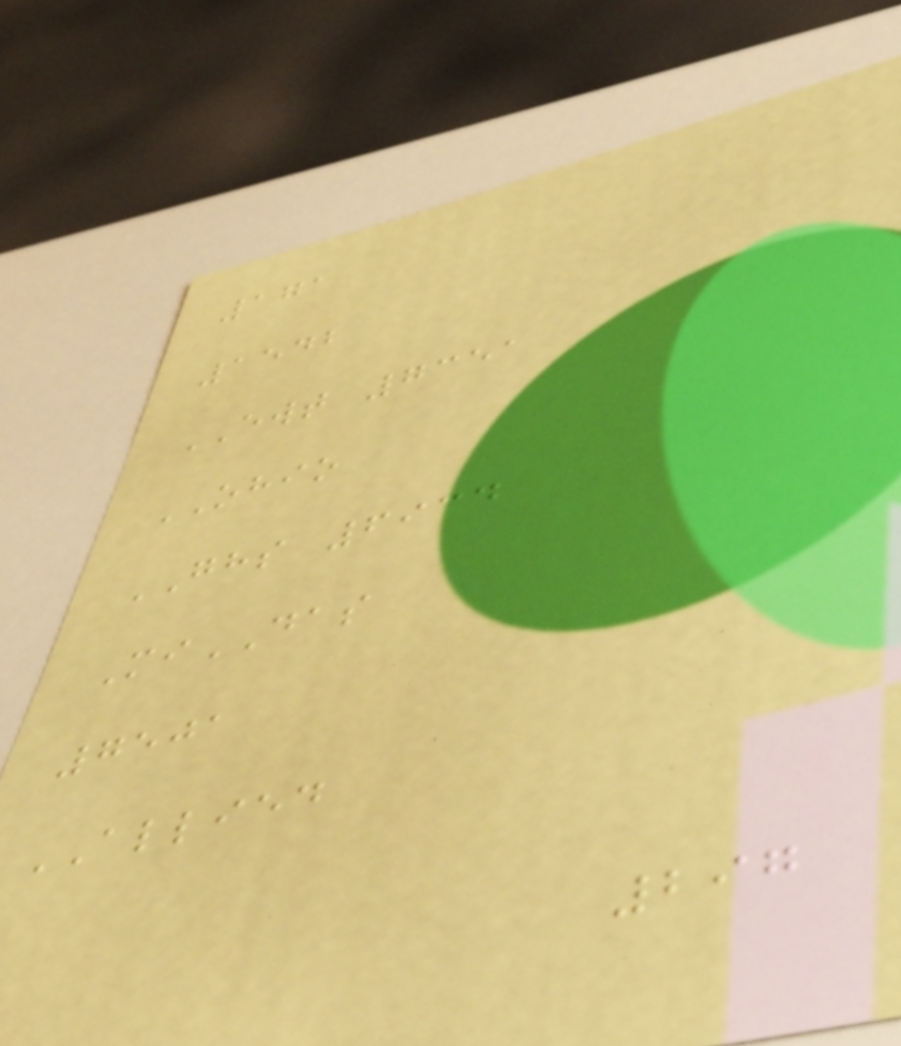171
1542
EWT 7351
OHIO
GHS 6934
MiDAS
7501
ALLIED
297
